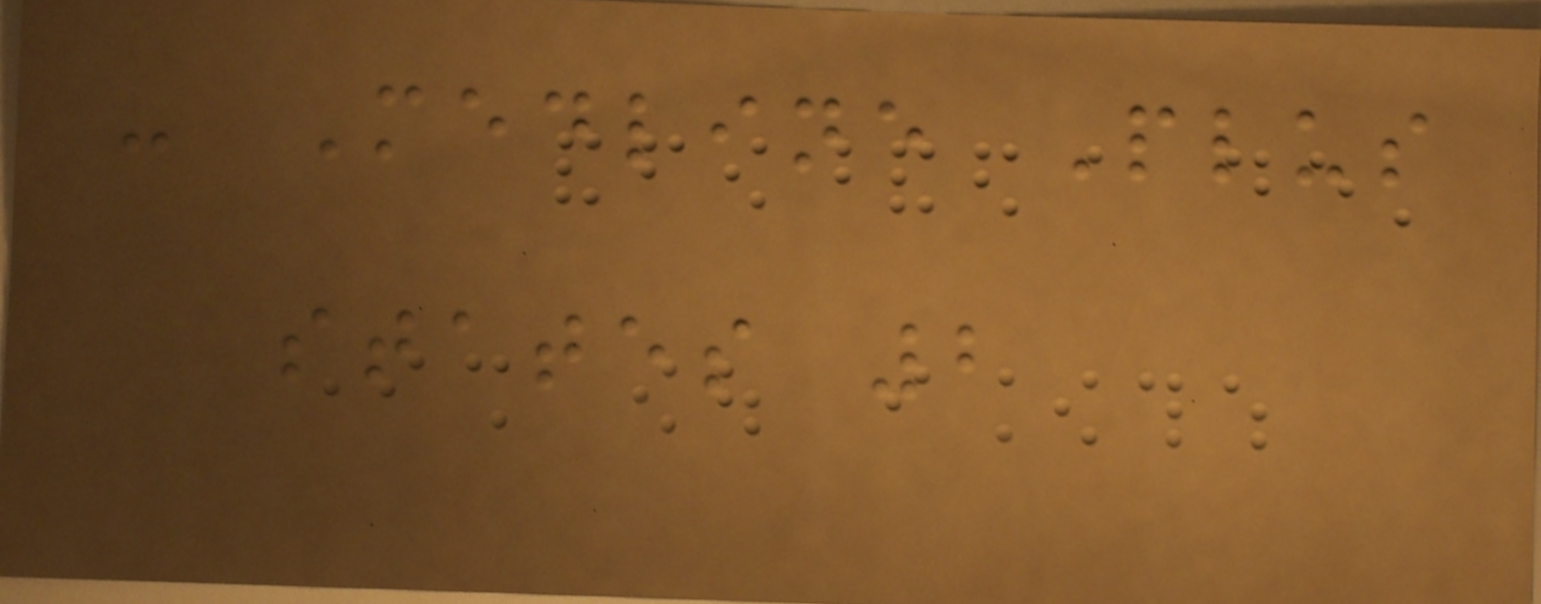- Medline Plus
states 2
